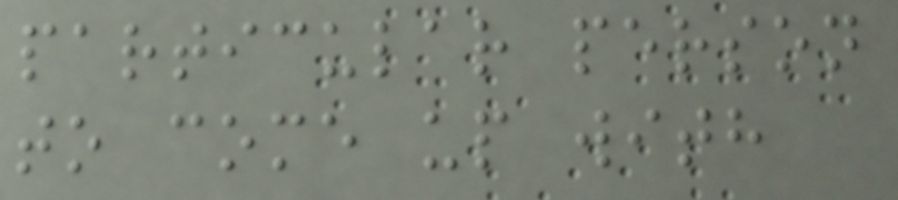particular person
to come up with
